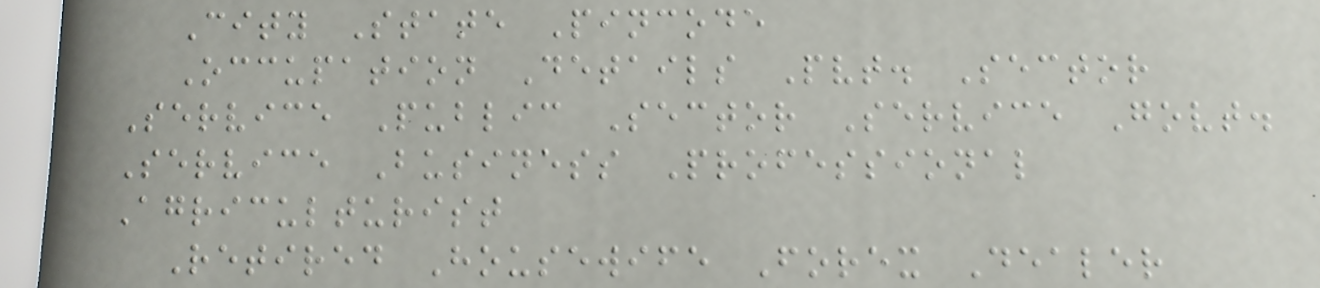City State Pincode
Occupation Details Pvt. Sector
Service Public Sector Service Govt.
Service Business Professional
Agriculturist
Retired Housewife Forex Dealer
